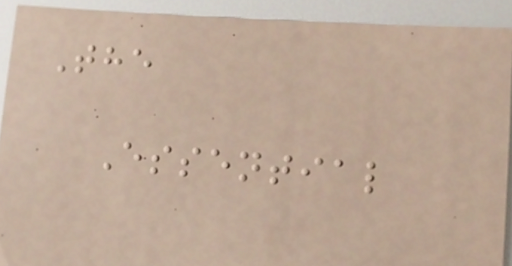The
Essential
